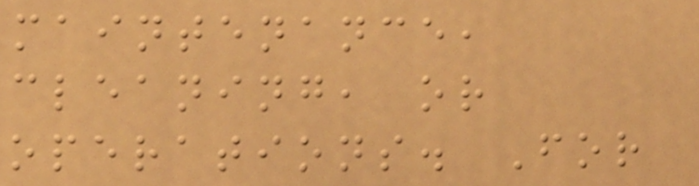maintenance,
cleaning, or
operations. For
